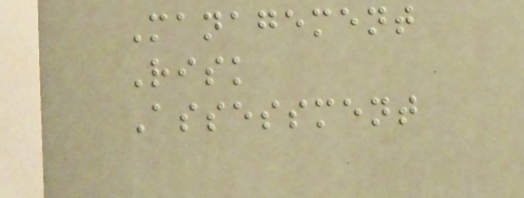Management
Risk
Assessment
